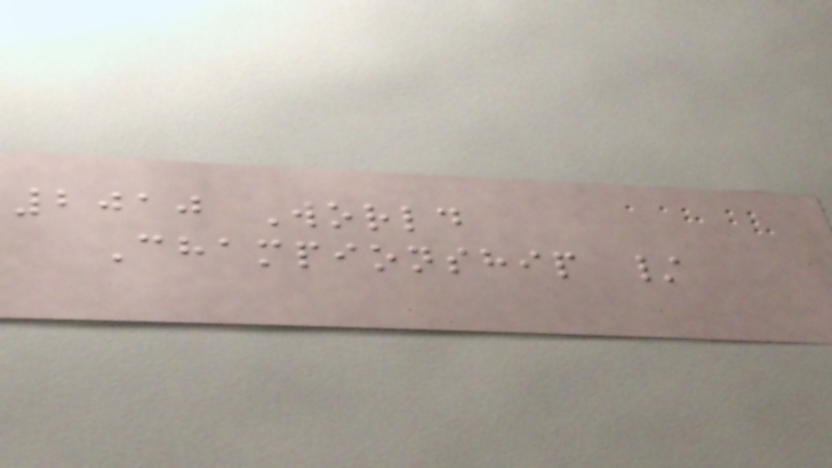2010 World
Championship /
